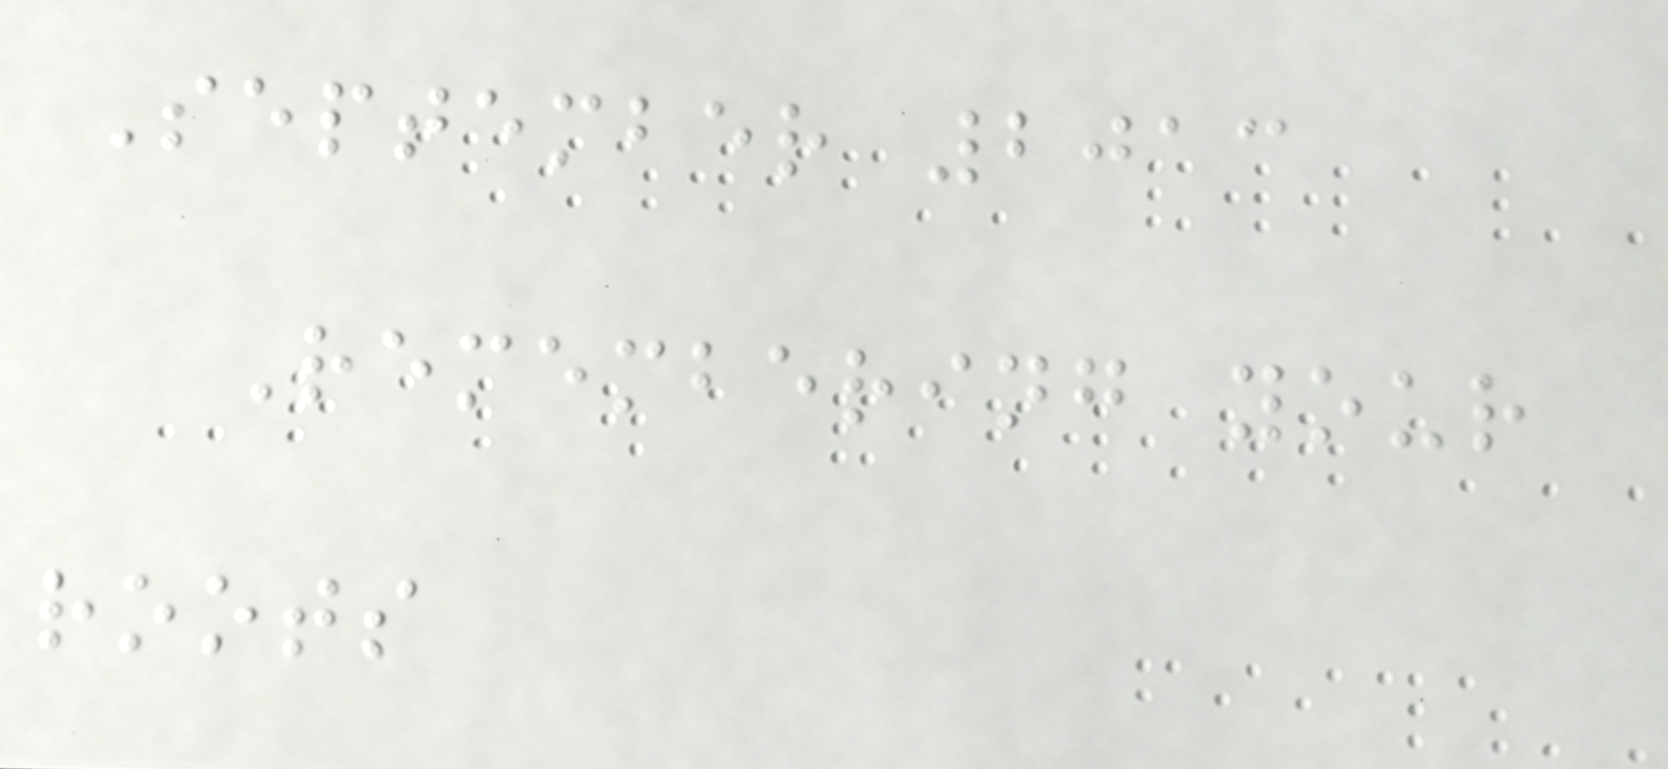September 2013
Remembering your
roots
